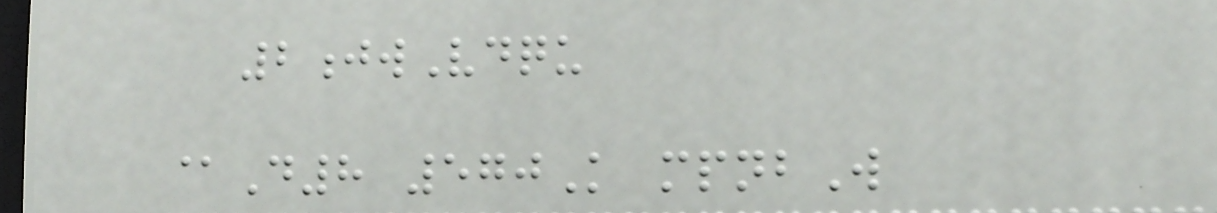2jwVdqu
@D8 570K mpnbW
